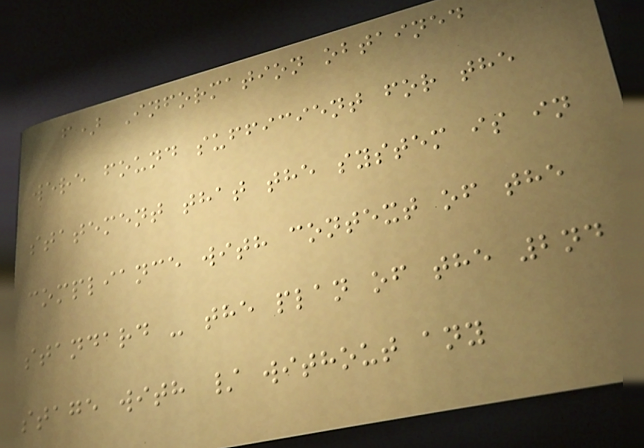f) Information obtained
were found sufficient for the
statement that the system is in
compliance with context of the
standard - the plan of the 2nd
stage with / without any
